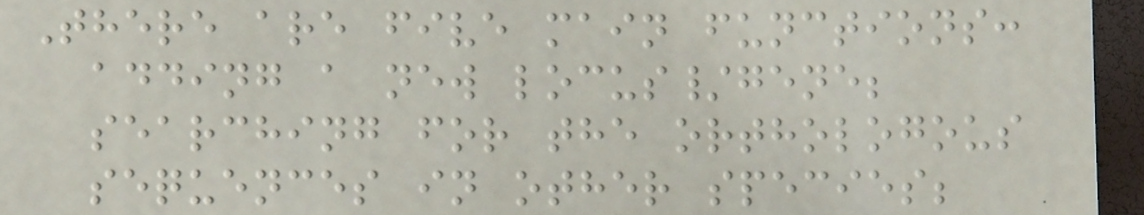There are five main functions:
adding a new locus/gene;
searching for the orthologous
sequences in other species;
